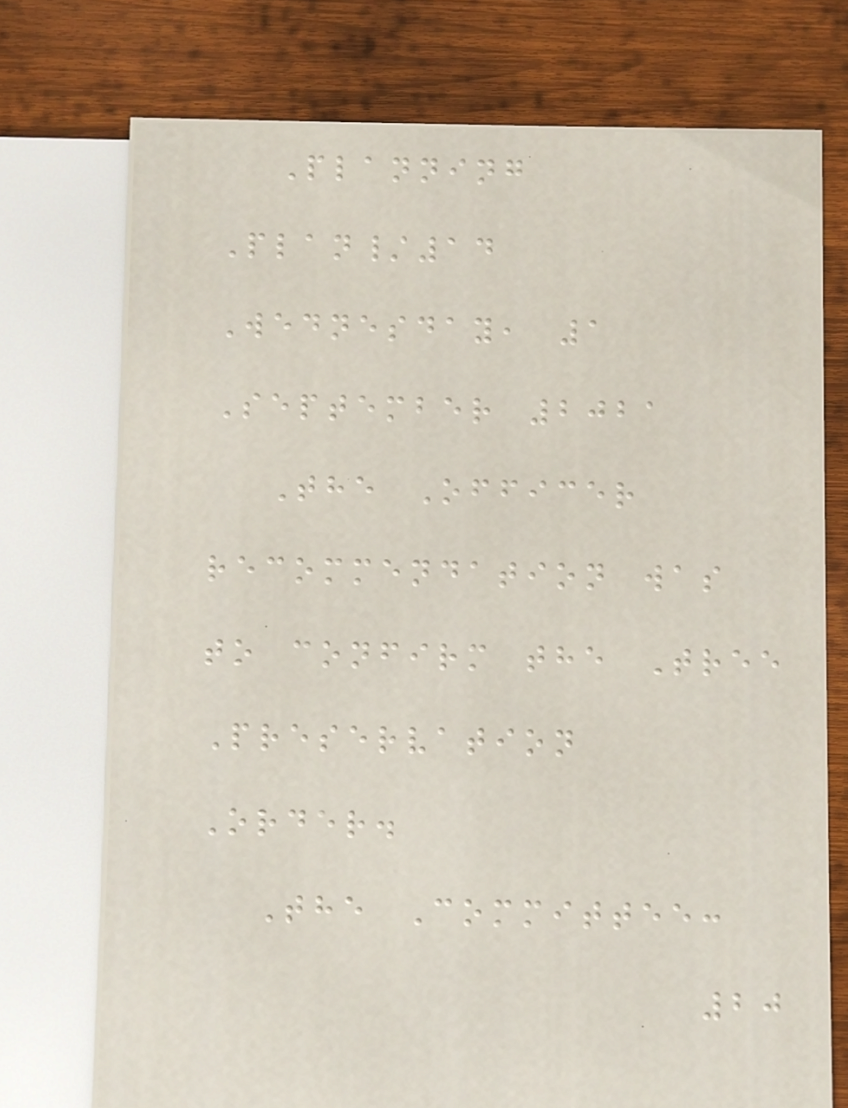Planning
Plan/14
Wednesday, 1
September 2021
The Officer
recommendation was
to confirm the Tree
Preservation
Order.
The Committee:
20
